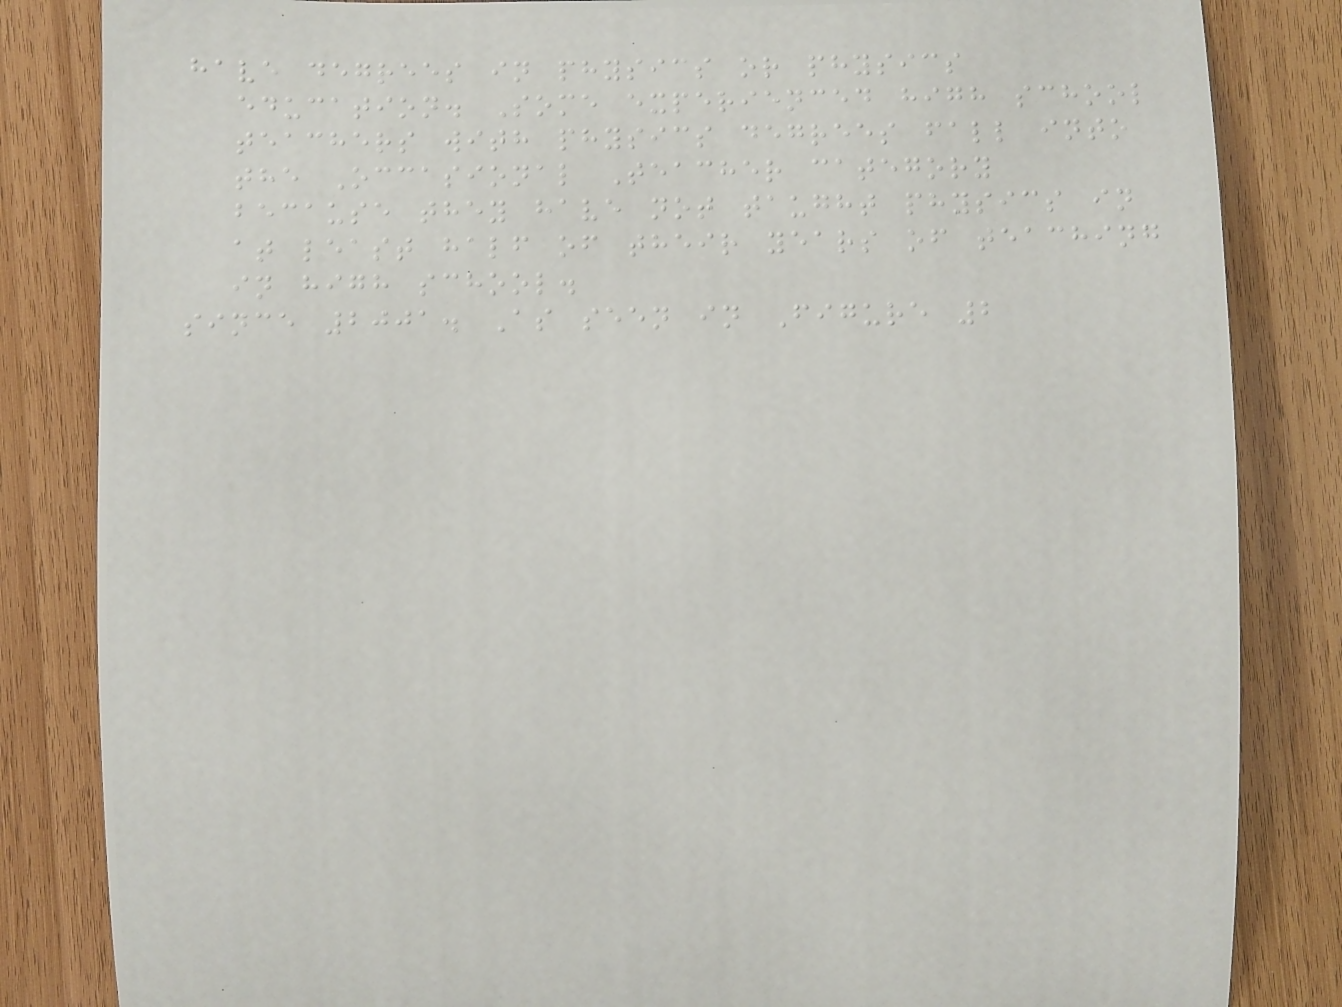have degrees in physics or physics
education. Some experienced high school
teachers with physics degrees fall into
the Occasional Teacher category
because they have not taught physics in
at least half of their years of teaching
in high school.
since 2001. As seen in Figure 2
